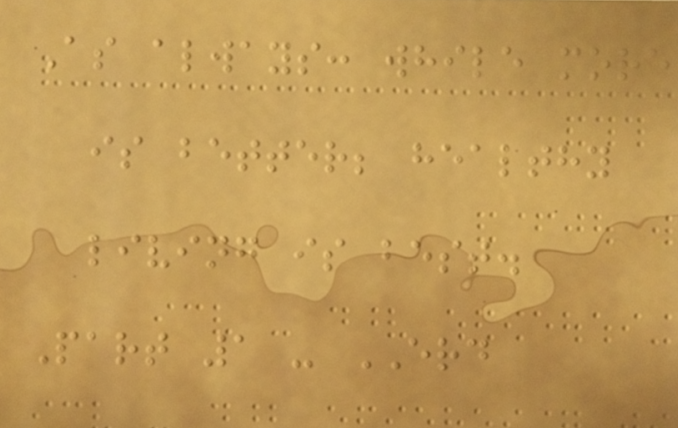As always: while more
is better; healthy
living is best.
Part 1 - ERD
